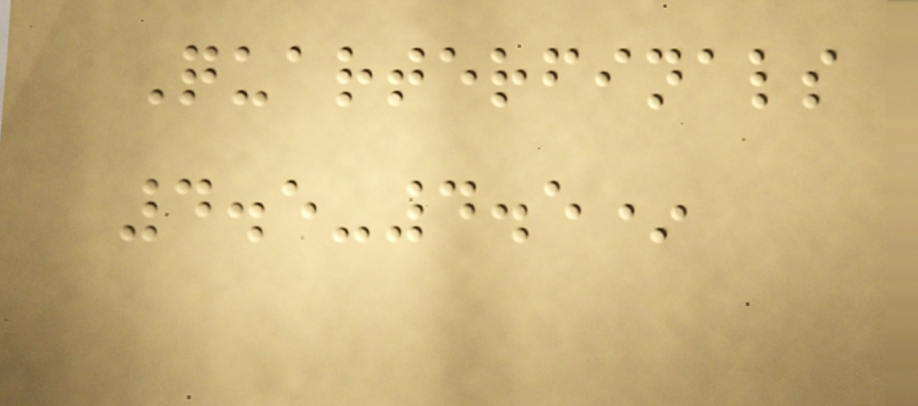Quarterfinals
4.5-4.5*
